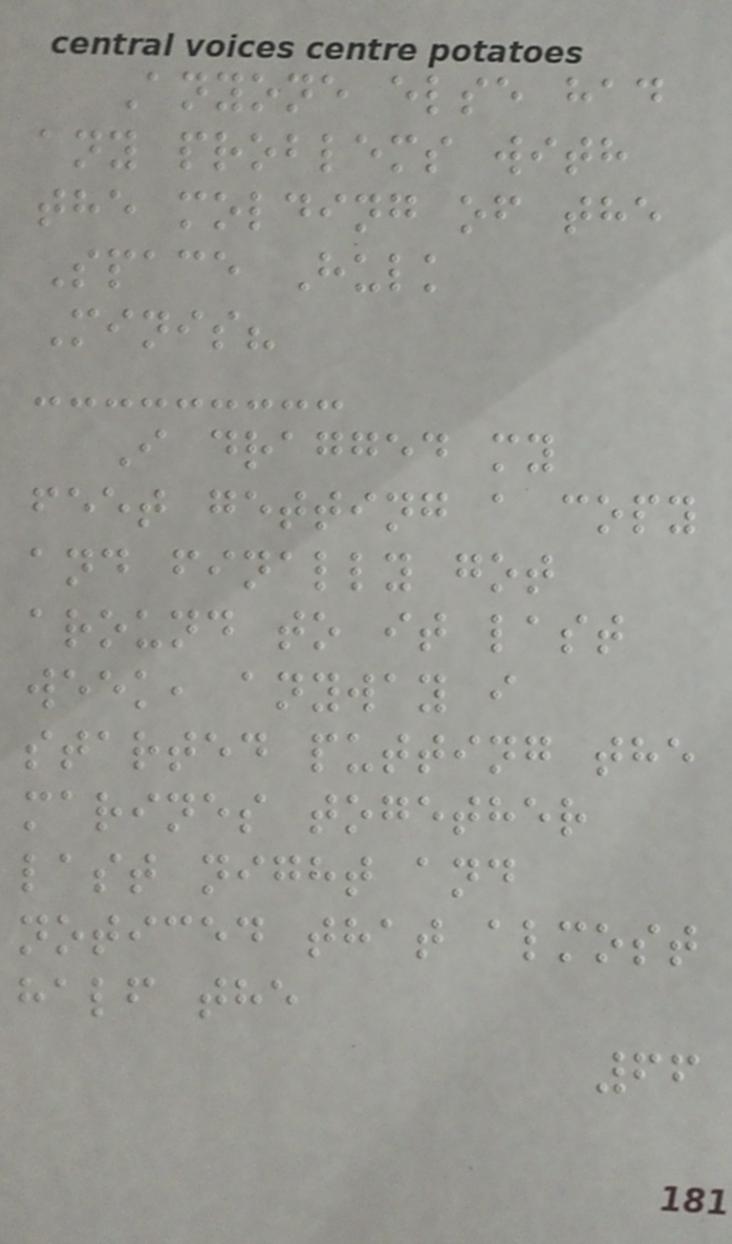Anyone else had
any problems with
the molding of the
Space Hulk
Minis?
I dragged my
feet getting a copy
and finally got
around to it last
week, anyway i
started putting the
marines together
last night and
noticed that almost
half the
66
